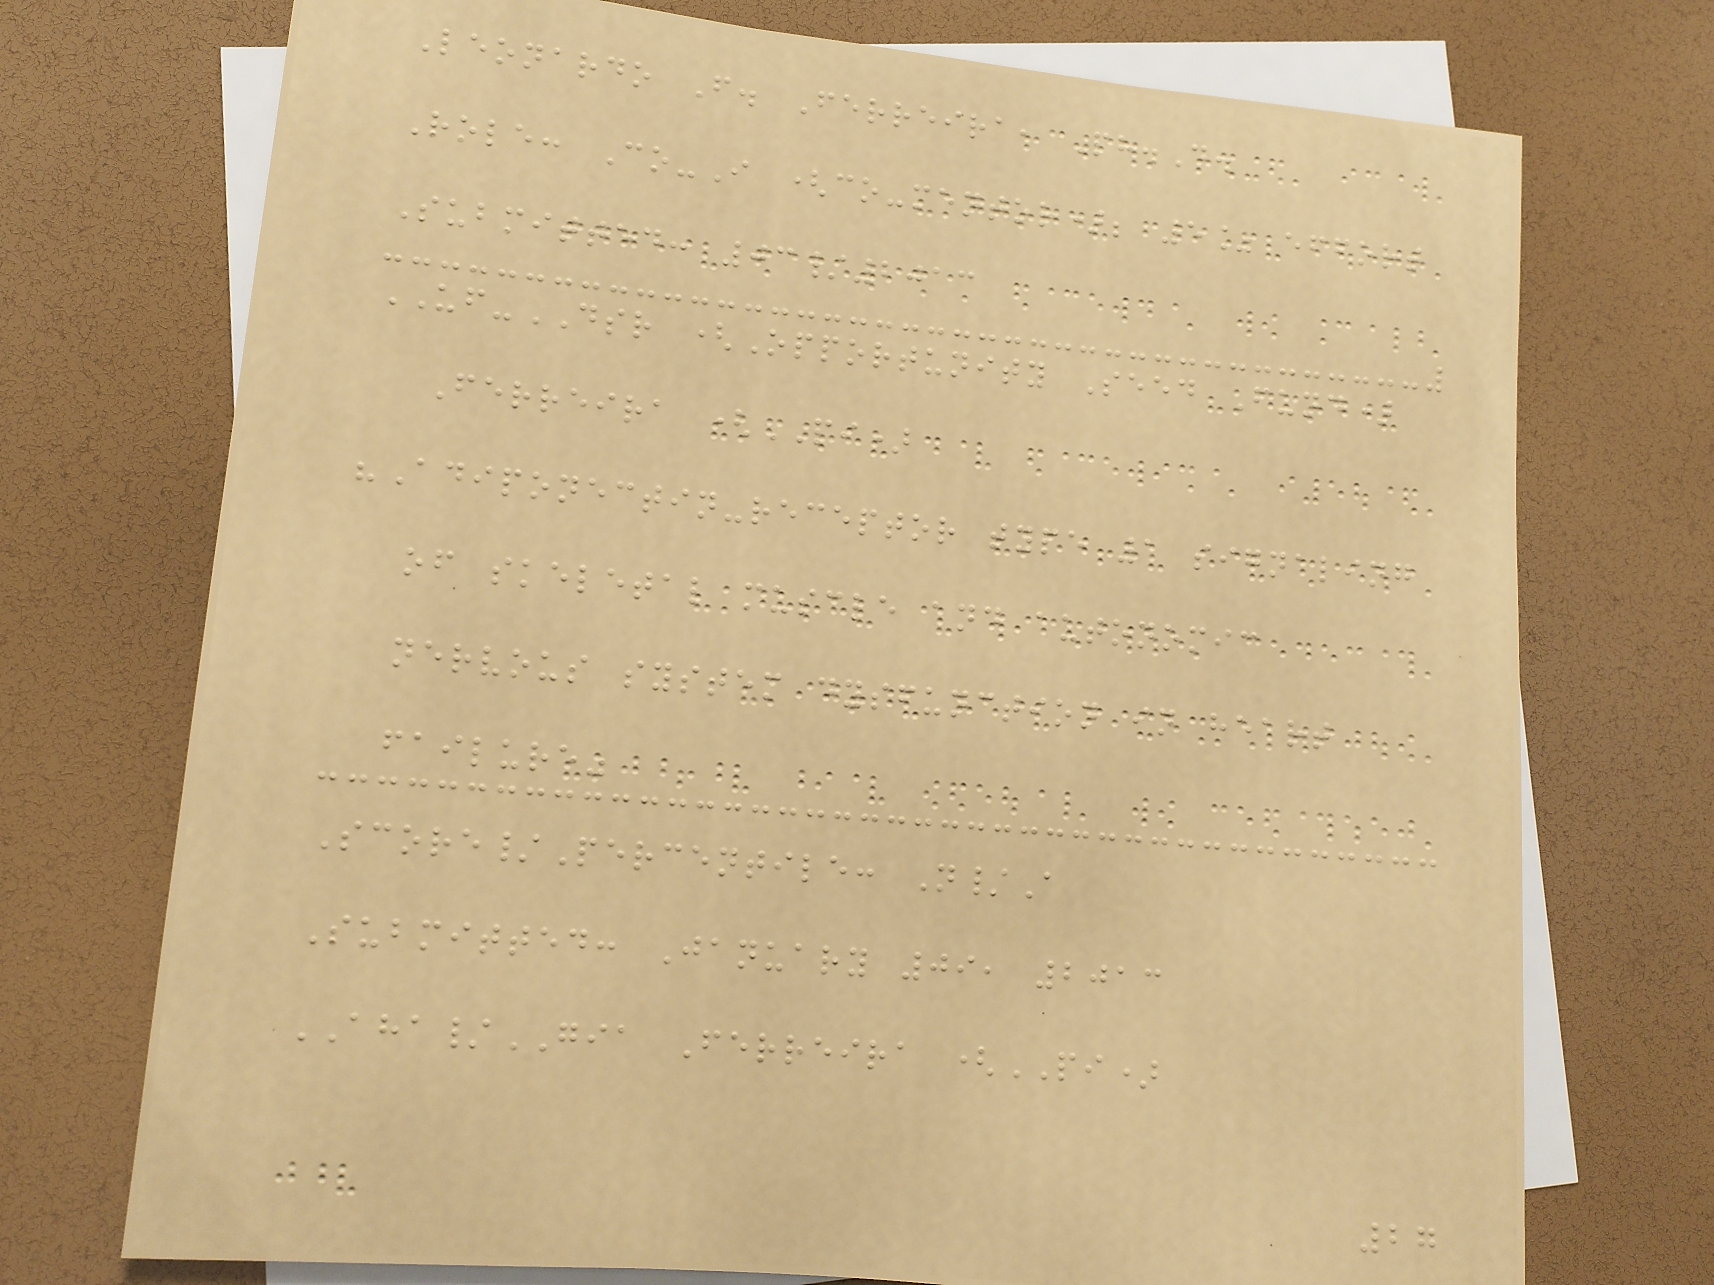Leonardo F. Ferreira, Ph.D.
Role: Co-I (co-mentor); 5% effort
Submitted: 03/2013
UF-DSR (Opportunity Seed Fund)
Ferreira (PI)
"Adiponectin-receptor type 1 signaling
of skeletal muscle and autonomic
nervous system dysfunction in heart
failure"
Score/Percentile: N/A
Submitted: January 09, 2013
AHA/GIA Ferreira (PI)
27
